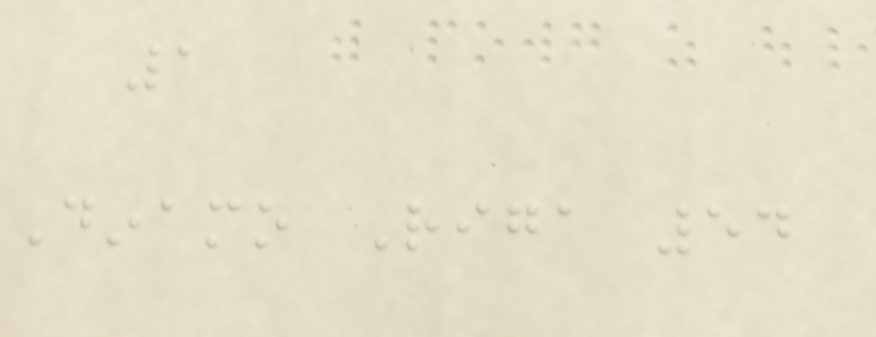1
Dinamo Riga 54
